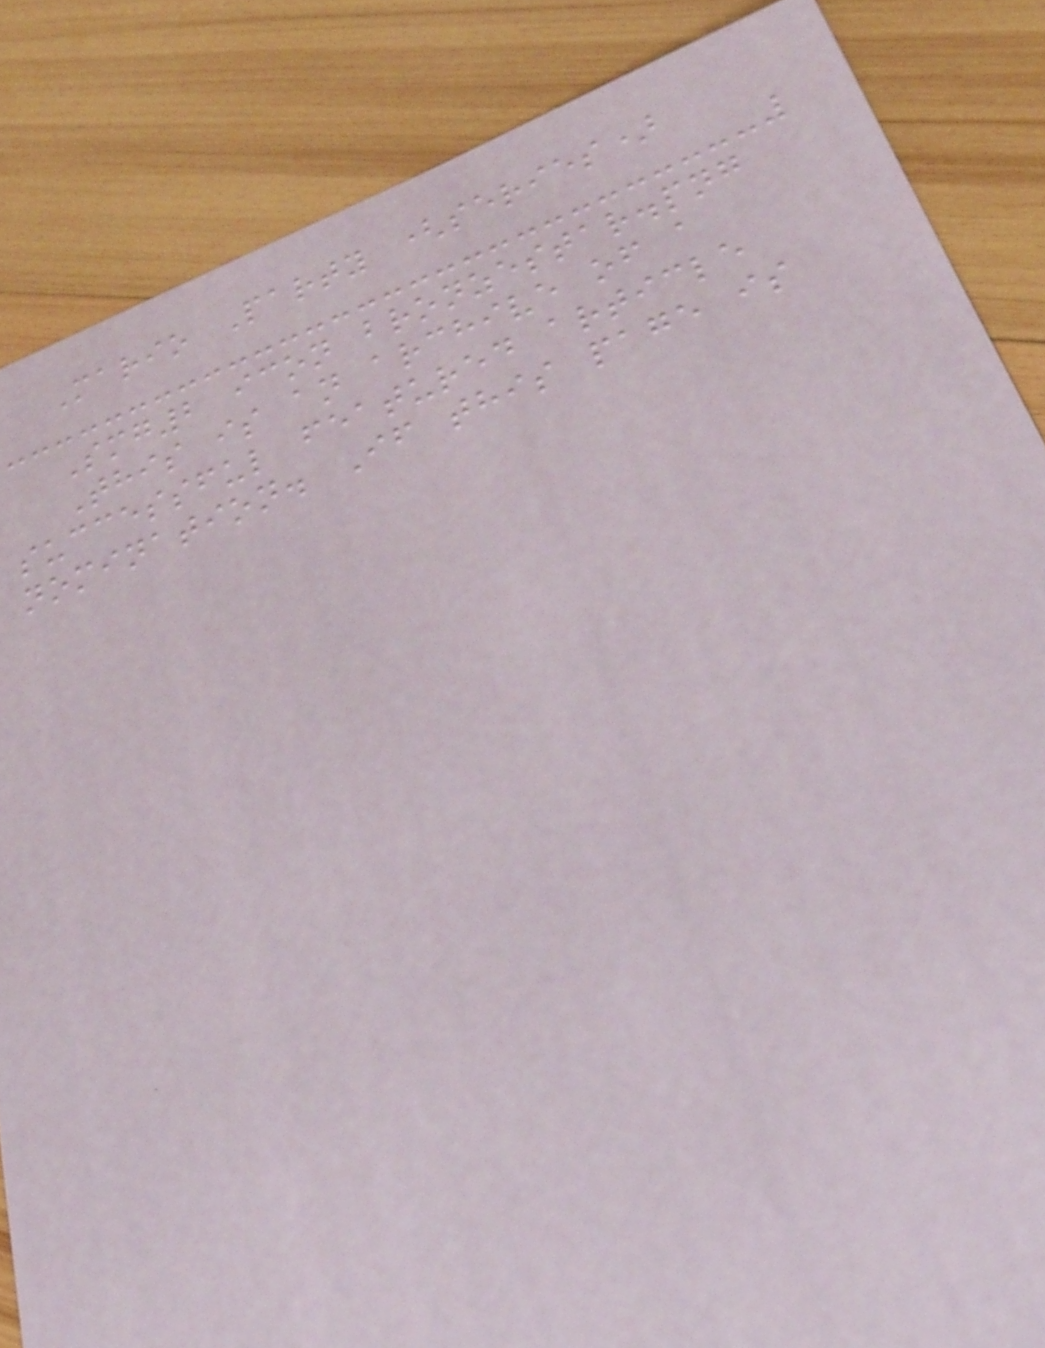Mario Party (series)
Smg2 icon bronzestar.png
This is an archive of a
successful featured article
nomination. If this page is
